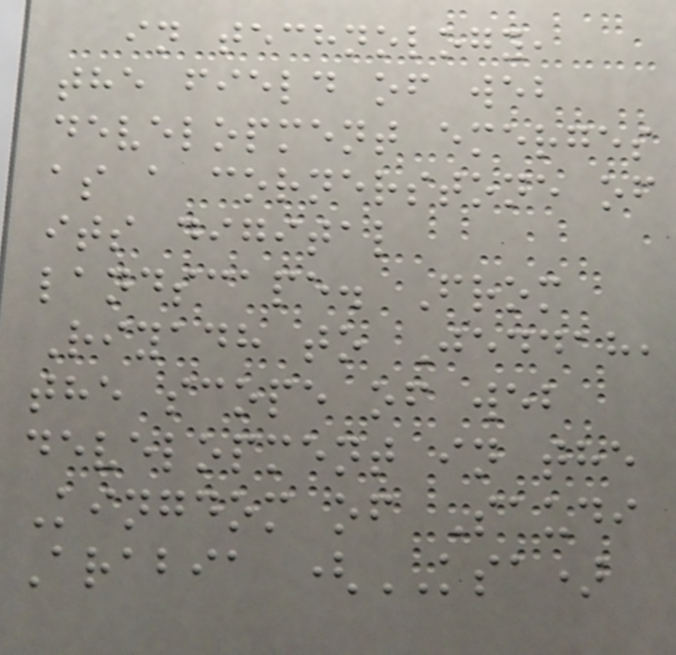in technology,
the field of web
development emerges
as a cornerstone of
its digital
landscape. From
Riyadh to Jeddah,
the scope of web
development in the
Kingdom of Saudi
Arabia (KSA)
